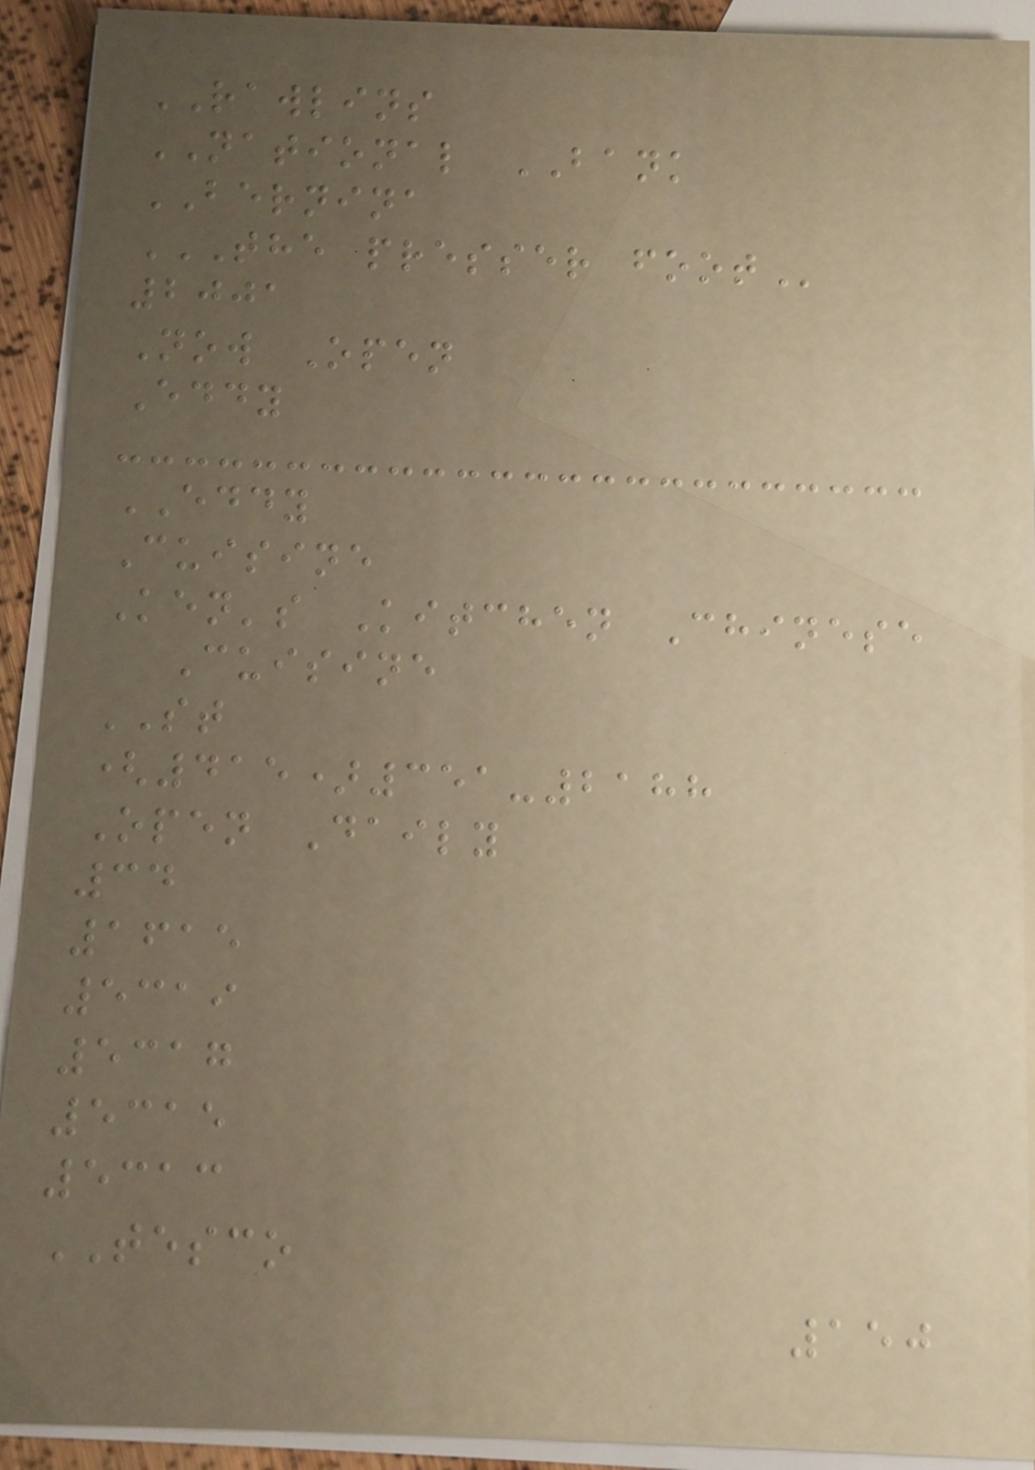RAWLINS
NATIONAL BANK
BERNINA
THE PRESSER FOOT
2001
Now Open
Eddy
EDDY
Cuisine
Ken's Kitchen Chinese
Cuisine
ST
(415)351-2188
Open Daily
34
1615
5319
5317
5315
5313
TESCO
150
